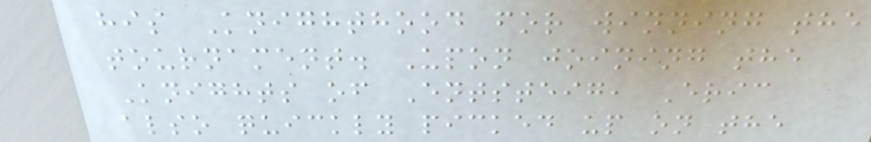his Knighthood for winning the
tournament. Upon joining the
Knights of Entsteig, Eric
also quickly picked up on the
